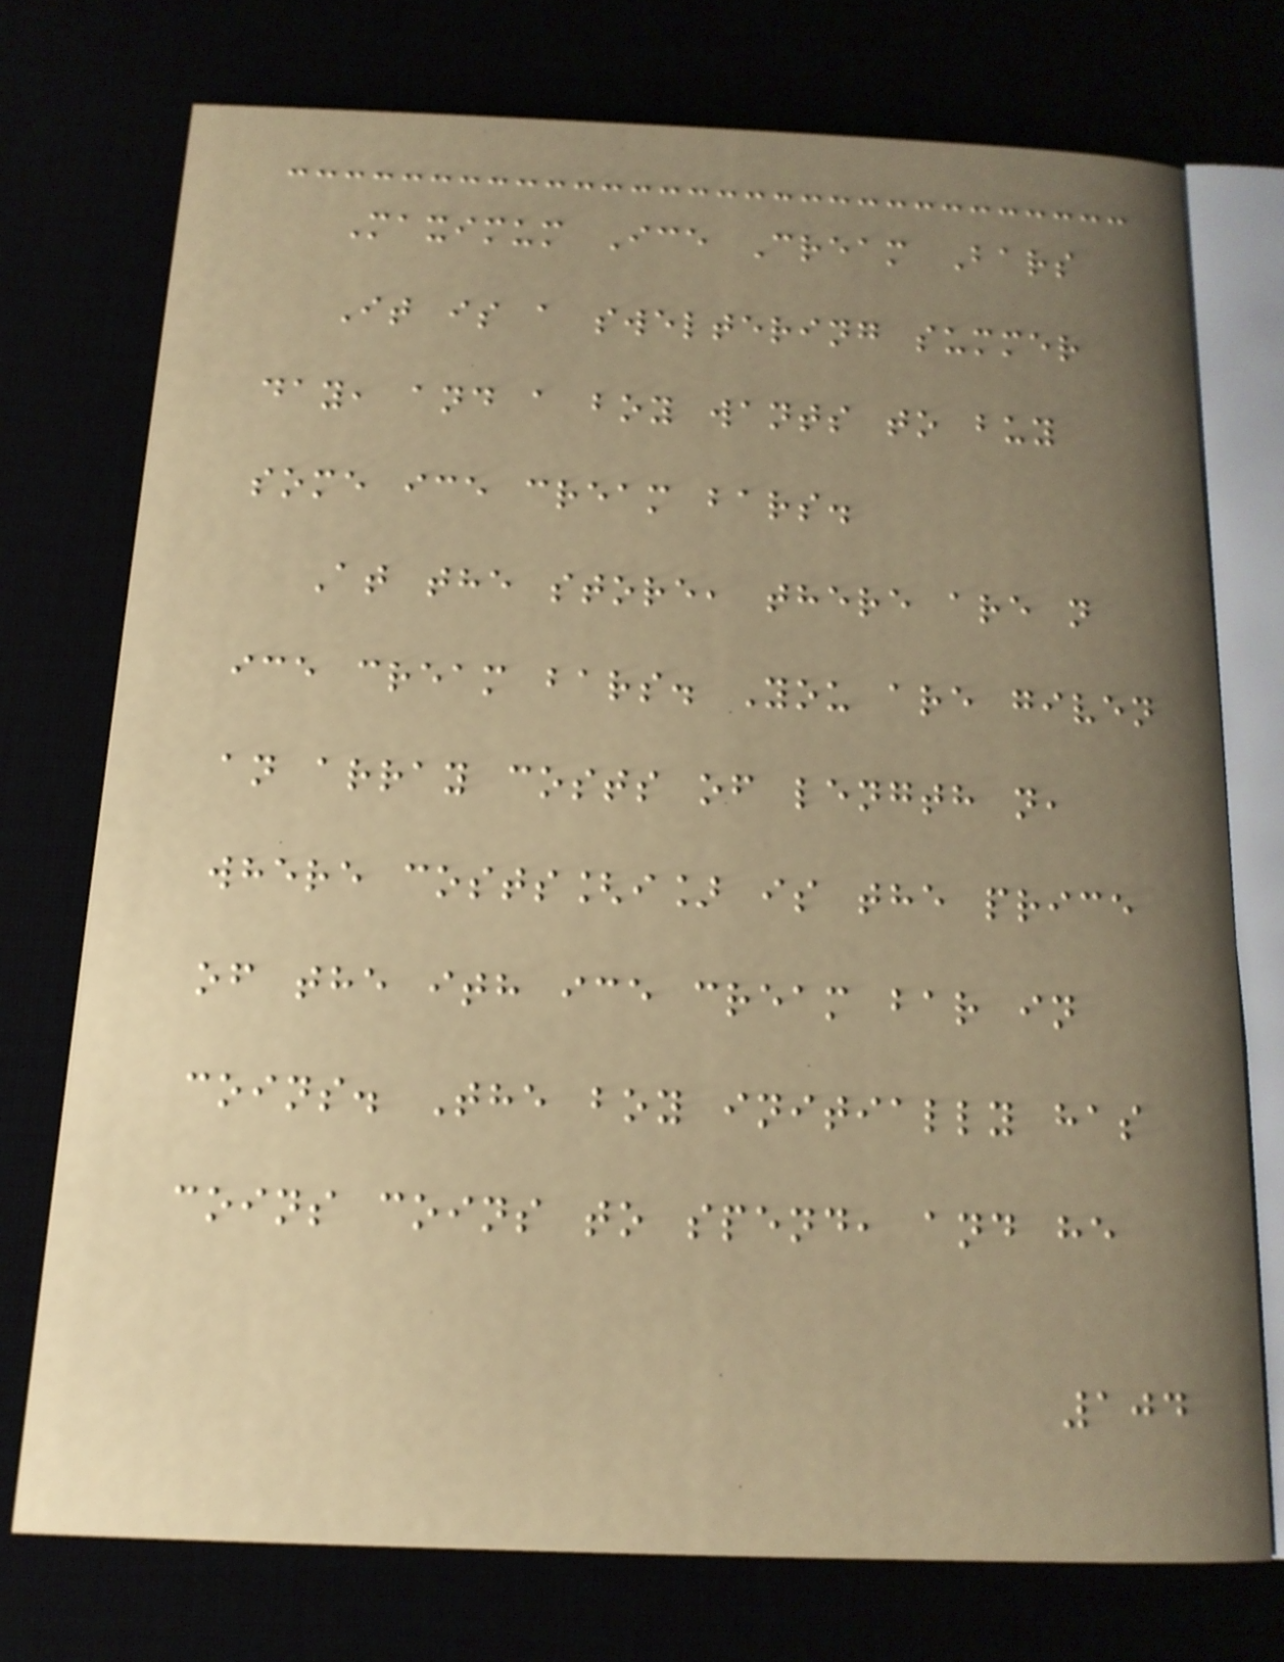Maximum Ice Cream Bars
It is a sweltering summer
day, and a boy wants to buy
some ice cream bars.
At the store, there are n
ice cream bars. You are given
an array costs of length n,
where costs[i] is the price
of the ith ice cream bar in
coins. The boy initially has
coins coins to spend, and he
104
